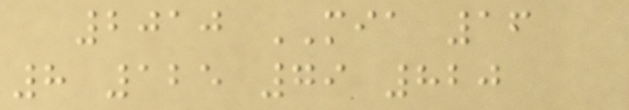2010 MIA 16
8 125 79 820
